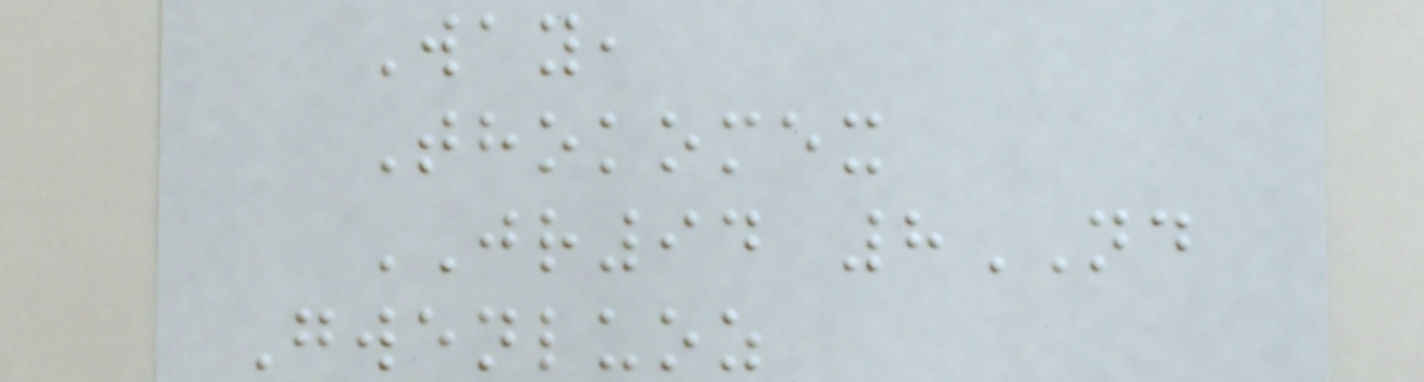Way,
Thokomex
JR94 8ND
Gwenluoz
